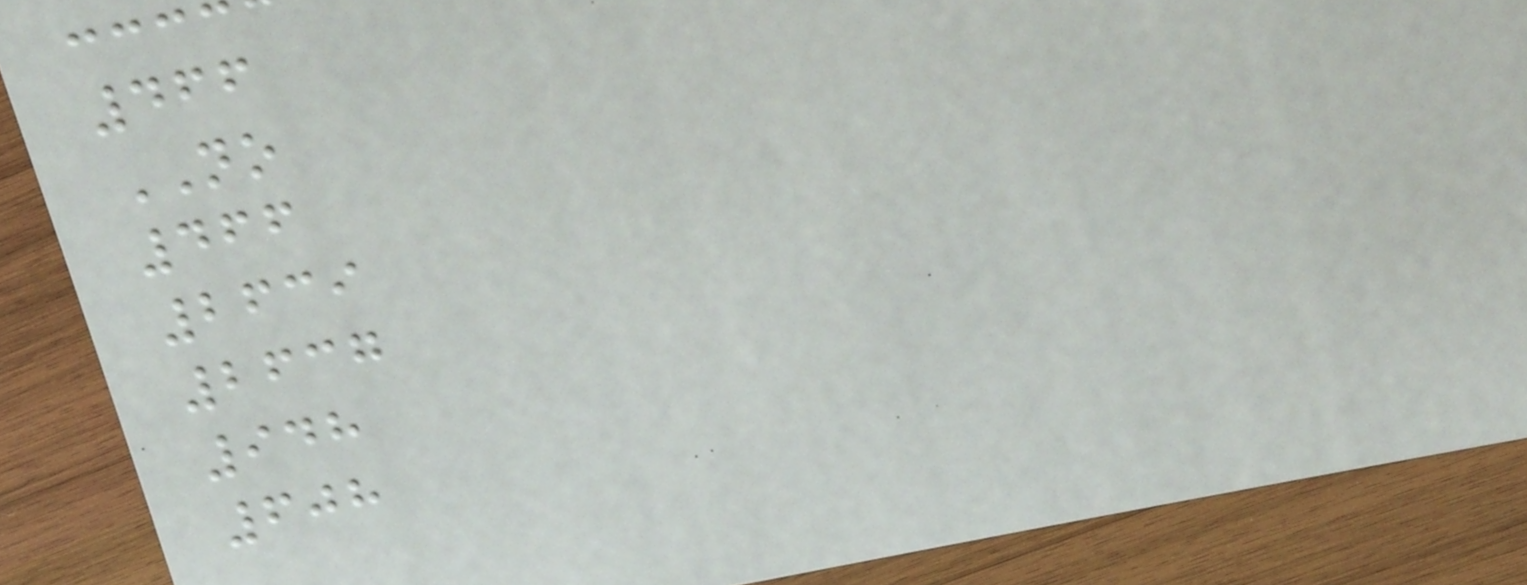466
NO
466
2639
2637
948
608
